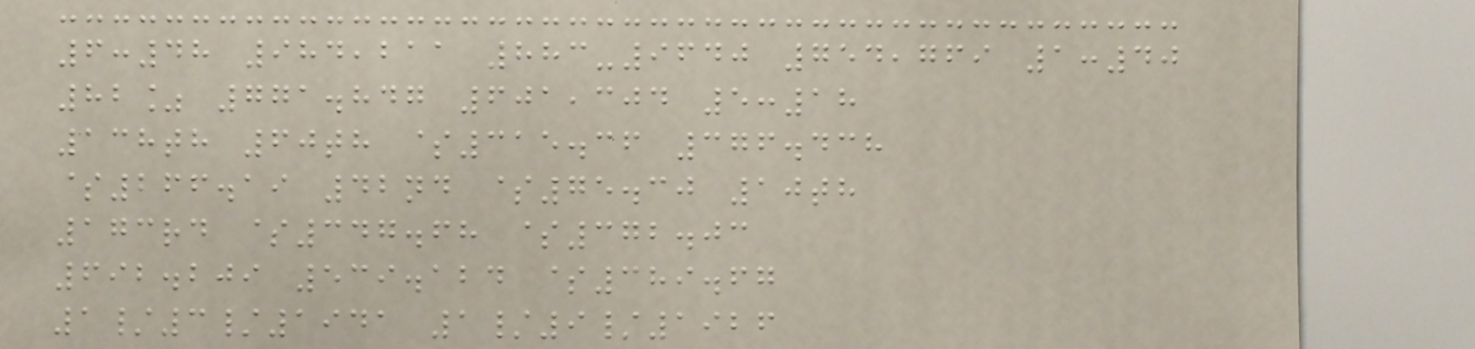6:48 984,211 883-9640 754,769 1:40
82% 771.847 601,304 5:18
138th 60th $315.36 376.438
$266.19 42nd $75.30 10th
173rd $347.68 $372.03
692.209 539.124 $389.67
1/3/1941 1/9/1926
